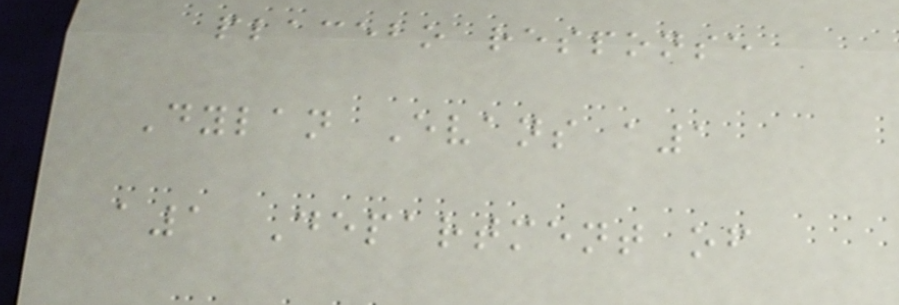placebo response
Dylan Evans a1
a1 Department of
